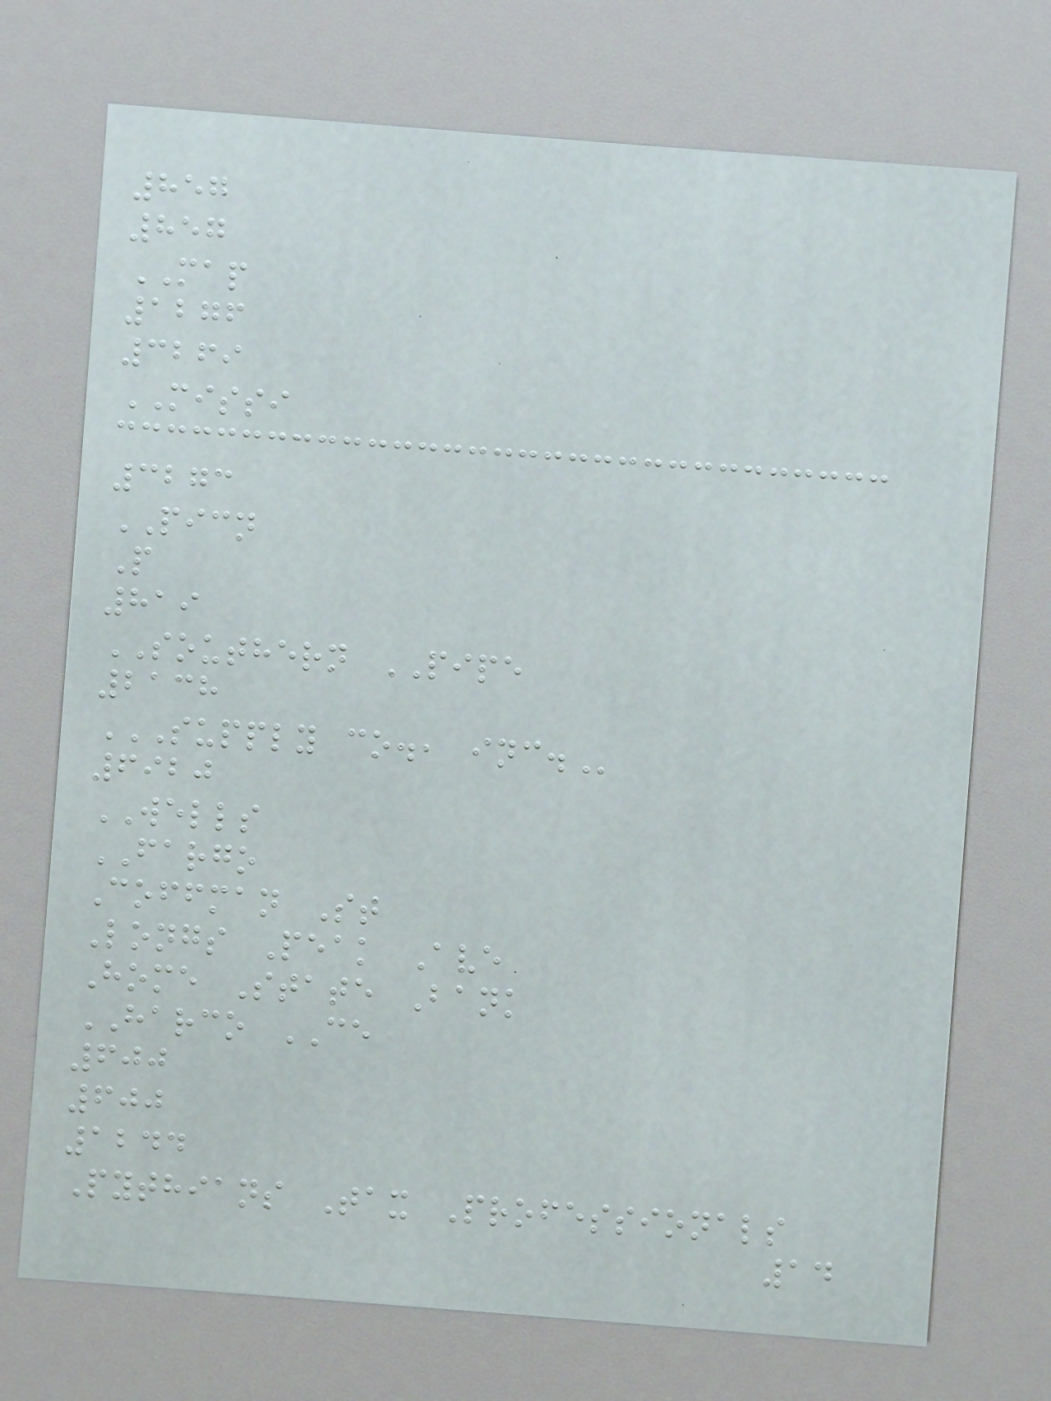857
857
MAP
1276
3269
MISSI
3273
PICN
P
819
SOUTHERN PIPE
2138
SUPPLY CO., INC.
6920
WELLS
FARGO
Coffman St
Longs Peak Ave
Home State Bank
HARCO CE
600
600
1244
Pythians Tax Professionals
14
